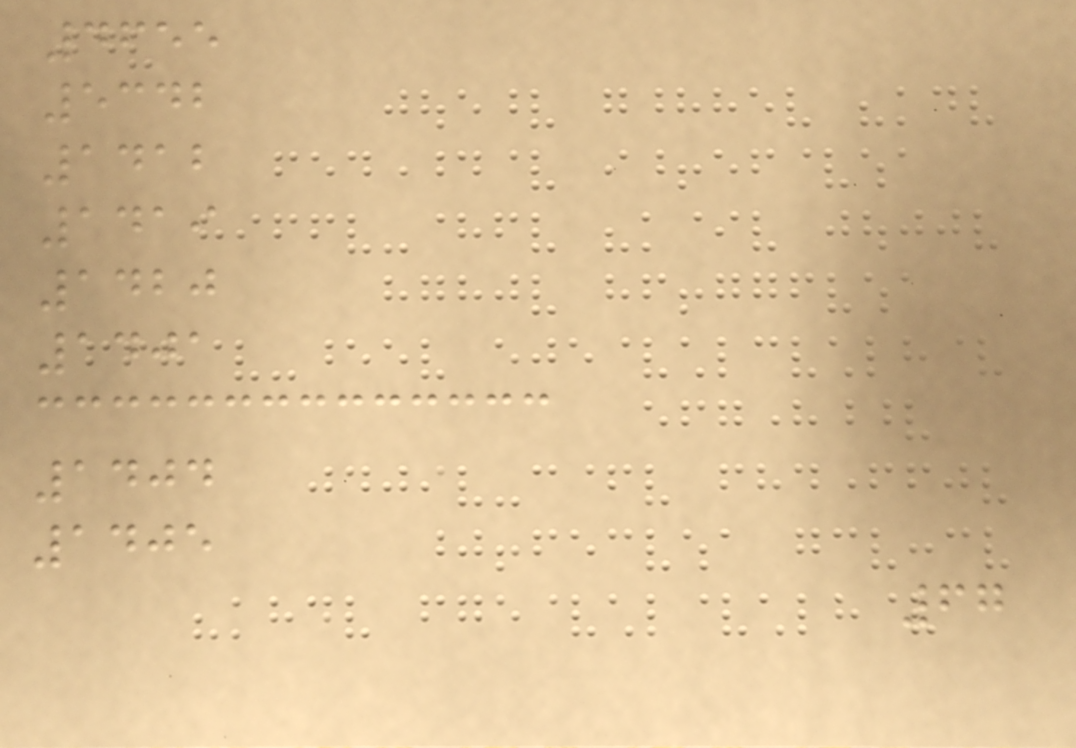4655
5342
1412
1419
1420
1401
1404
1405
67
